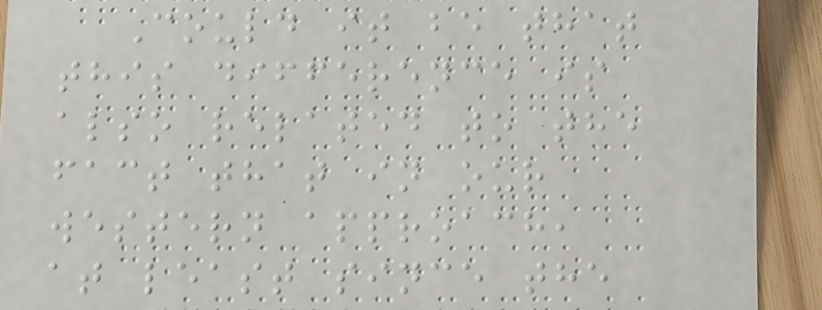Could it be that
this difference is
also related to the
fact that in our
western approach,
at least since the
